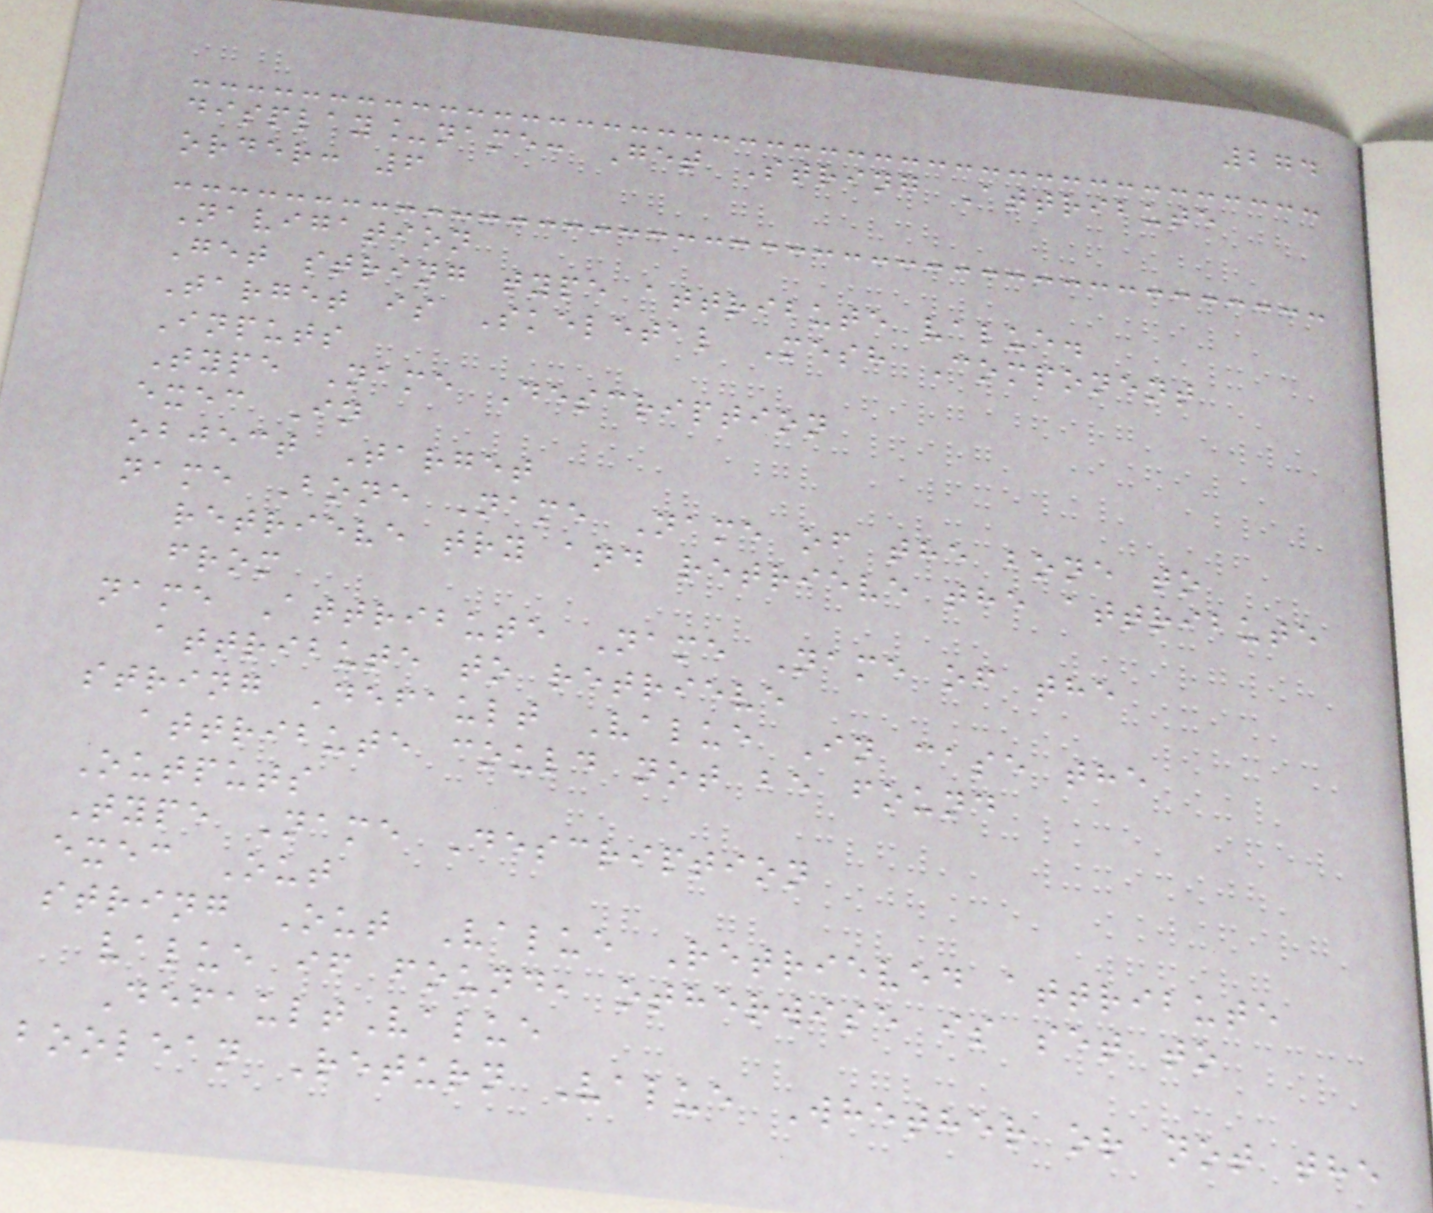274
display_name: Get String Attribute
order: 6
Navigation
Get string type attribute value.
Target is Skeletal Mesh Component
Inputs
Type Name Description
exec In
object Target
name Bone Name Name of the bone to
retrieve try and retrieve the attribute
from
name Attribute Name Name of the
attribute to retrieve
string Default Value In case the
attribute could not be found
Outputs
Type Name Description
exec Out
string Out Value Retrieved attribute
value if found, otherwise is set to
DefaultValue
boolean Return Value Whether or not the
